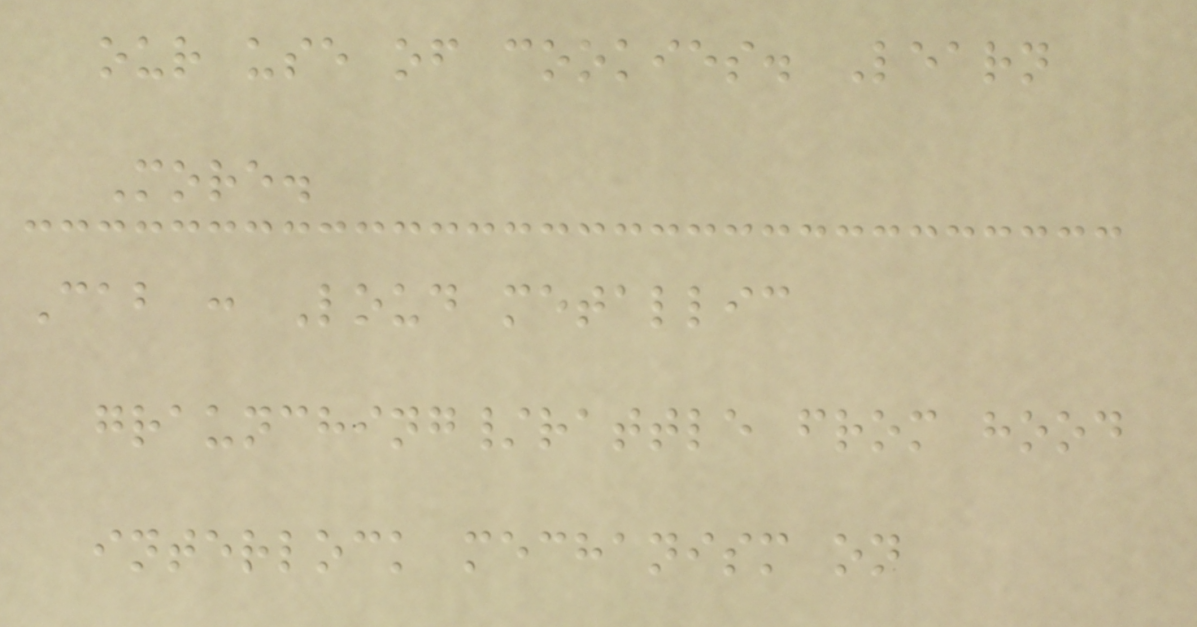our use of cookies. Learn
More.
Cab : Loud metallic
graunching/rattle from hood
interlock mechanism on
